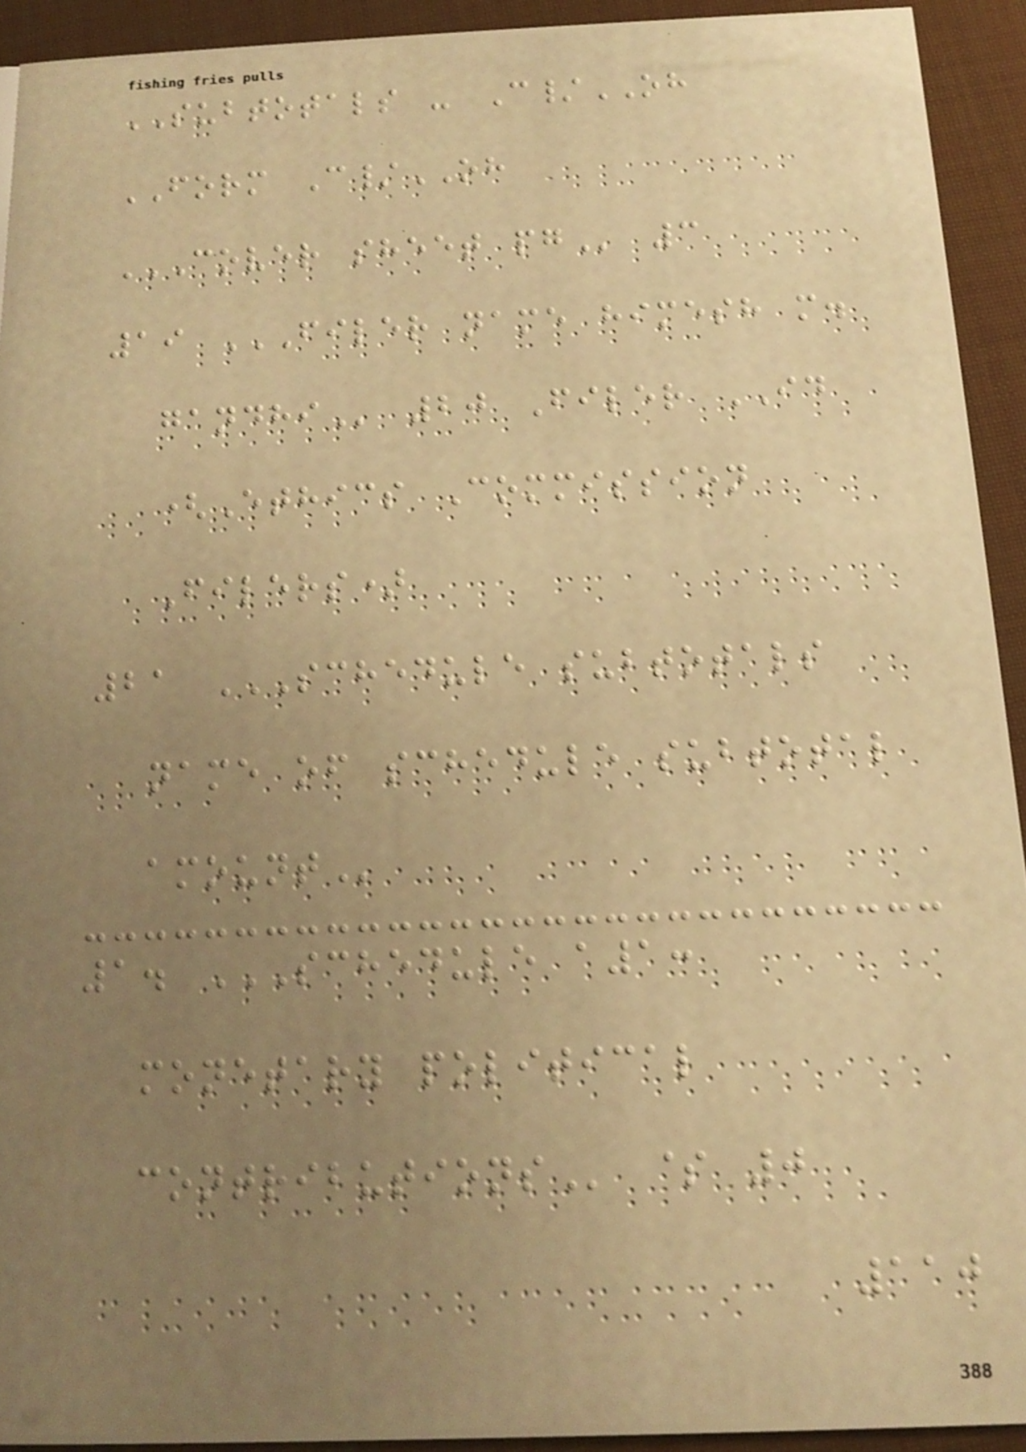SUBTOTALS - C/OH
FORM C/OH
COVER SHEET PG 3
19 FILER NAME HIMESH M.
GANDHI 20 Filer ID
(Ethics Commission
Filers)
21 SCHEDULE SUBTOTALS
NAME OF SCHEDULE SUBTOTAL
AMOUNT
1. SCHEDULE A1:
MONETARY POLITICAL
CONTRIBUTIONS $ 0
110
